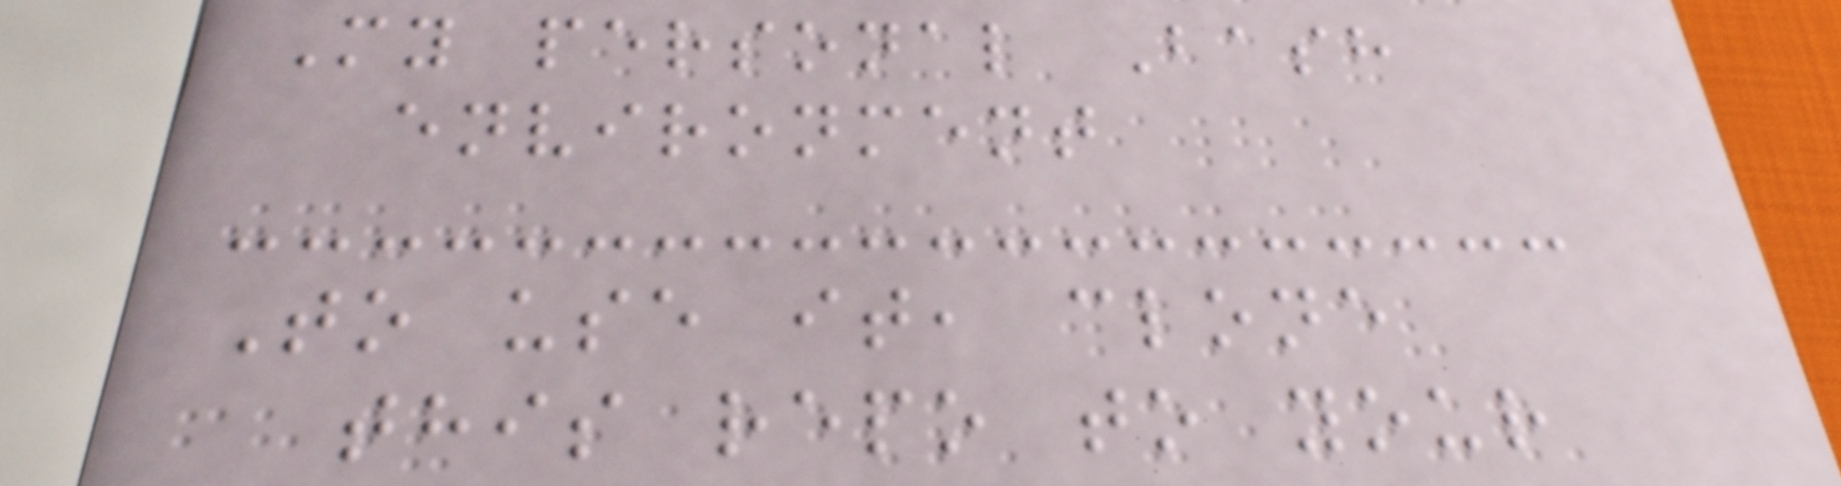My personal Bash
environment
To use it, clone
this repo to your
